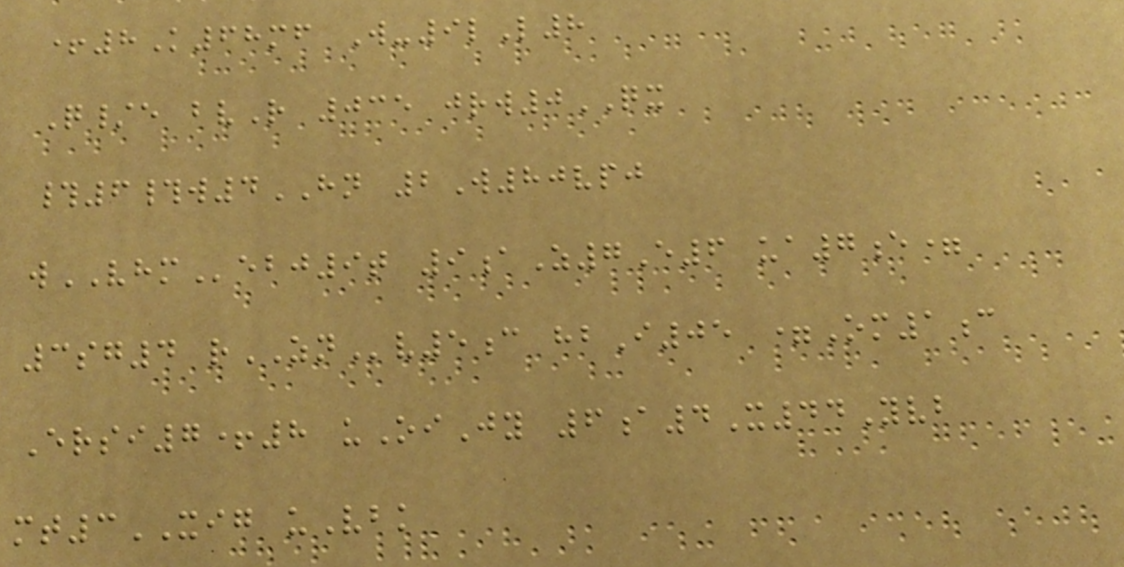+8K68mf W-9lL8
Q/e bvR 035 jrw0QX
#6#w4HN 2W80vpj
wVHMebj9t 9aZ7E6 ua7e=
3sg4 rZNv5c hbI05 =Om1c
Ersi7+8 uOiJy 6a4X44Yvb
mt3XIG uVbk
